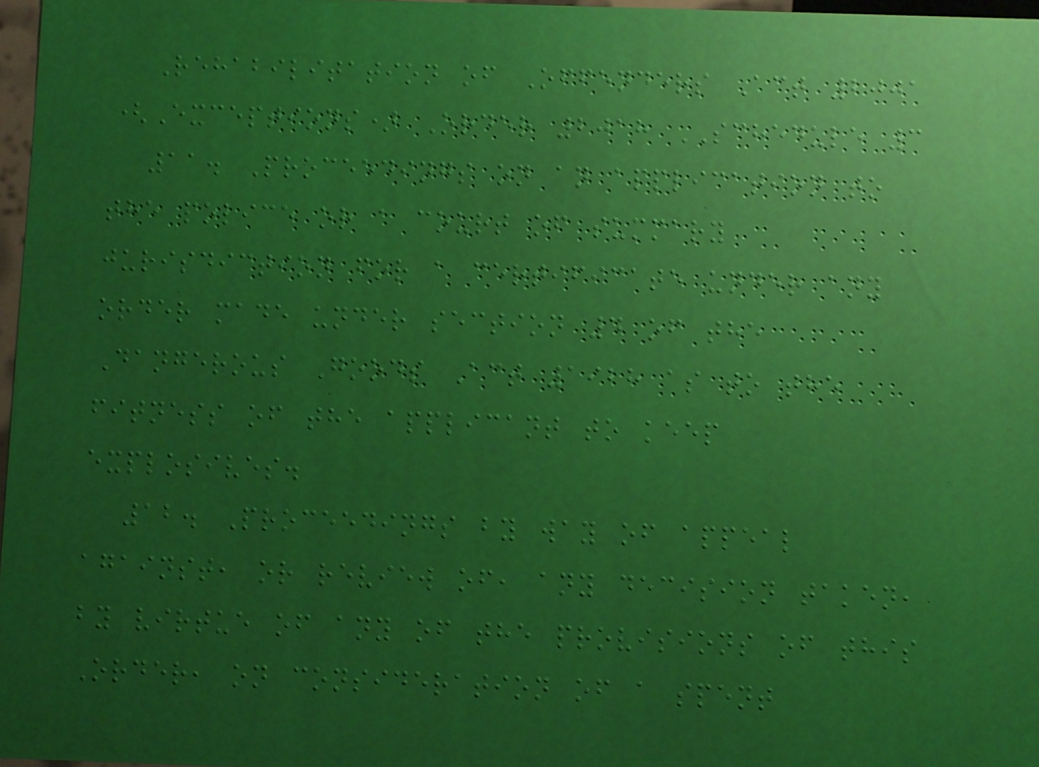Rehabilitation of Offenders Act 2001
(Exceptions) Order 2018 SCHEDULE 3
11. Proceedings on an application to
the police or a court of summary
jurisdiction for a certificate under any
order made under section 4 of the
Dangerous Goods Act 1928 as to the
fitness of the applicant to keep
explosives.
12. Proceedings by way of appeal
against, or review of, any decision taken,
by virtue of any of the provisions of this
Order, on consideration of a spent
